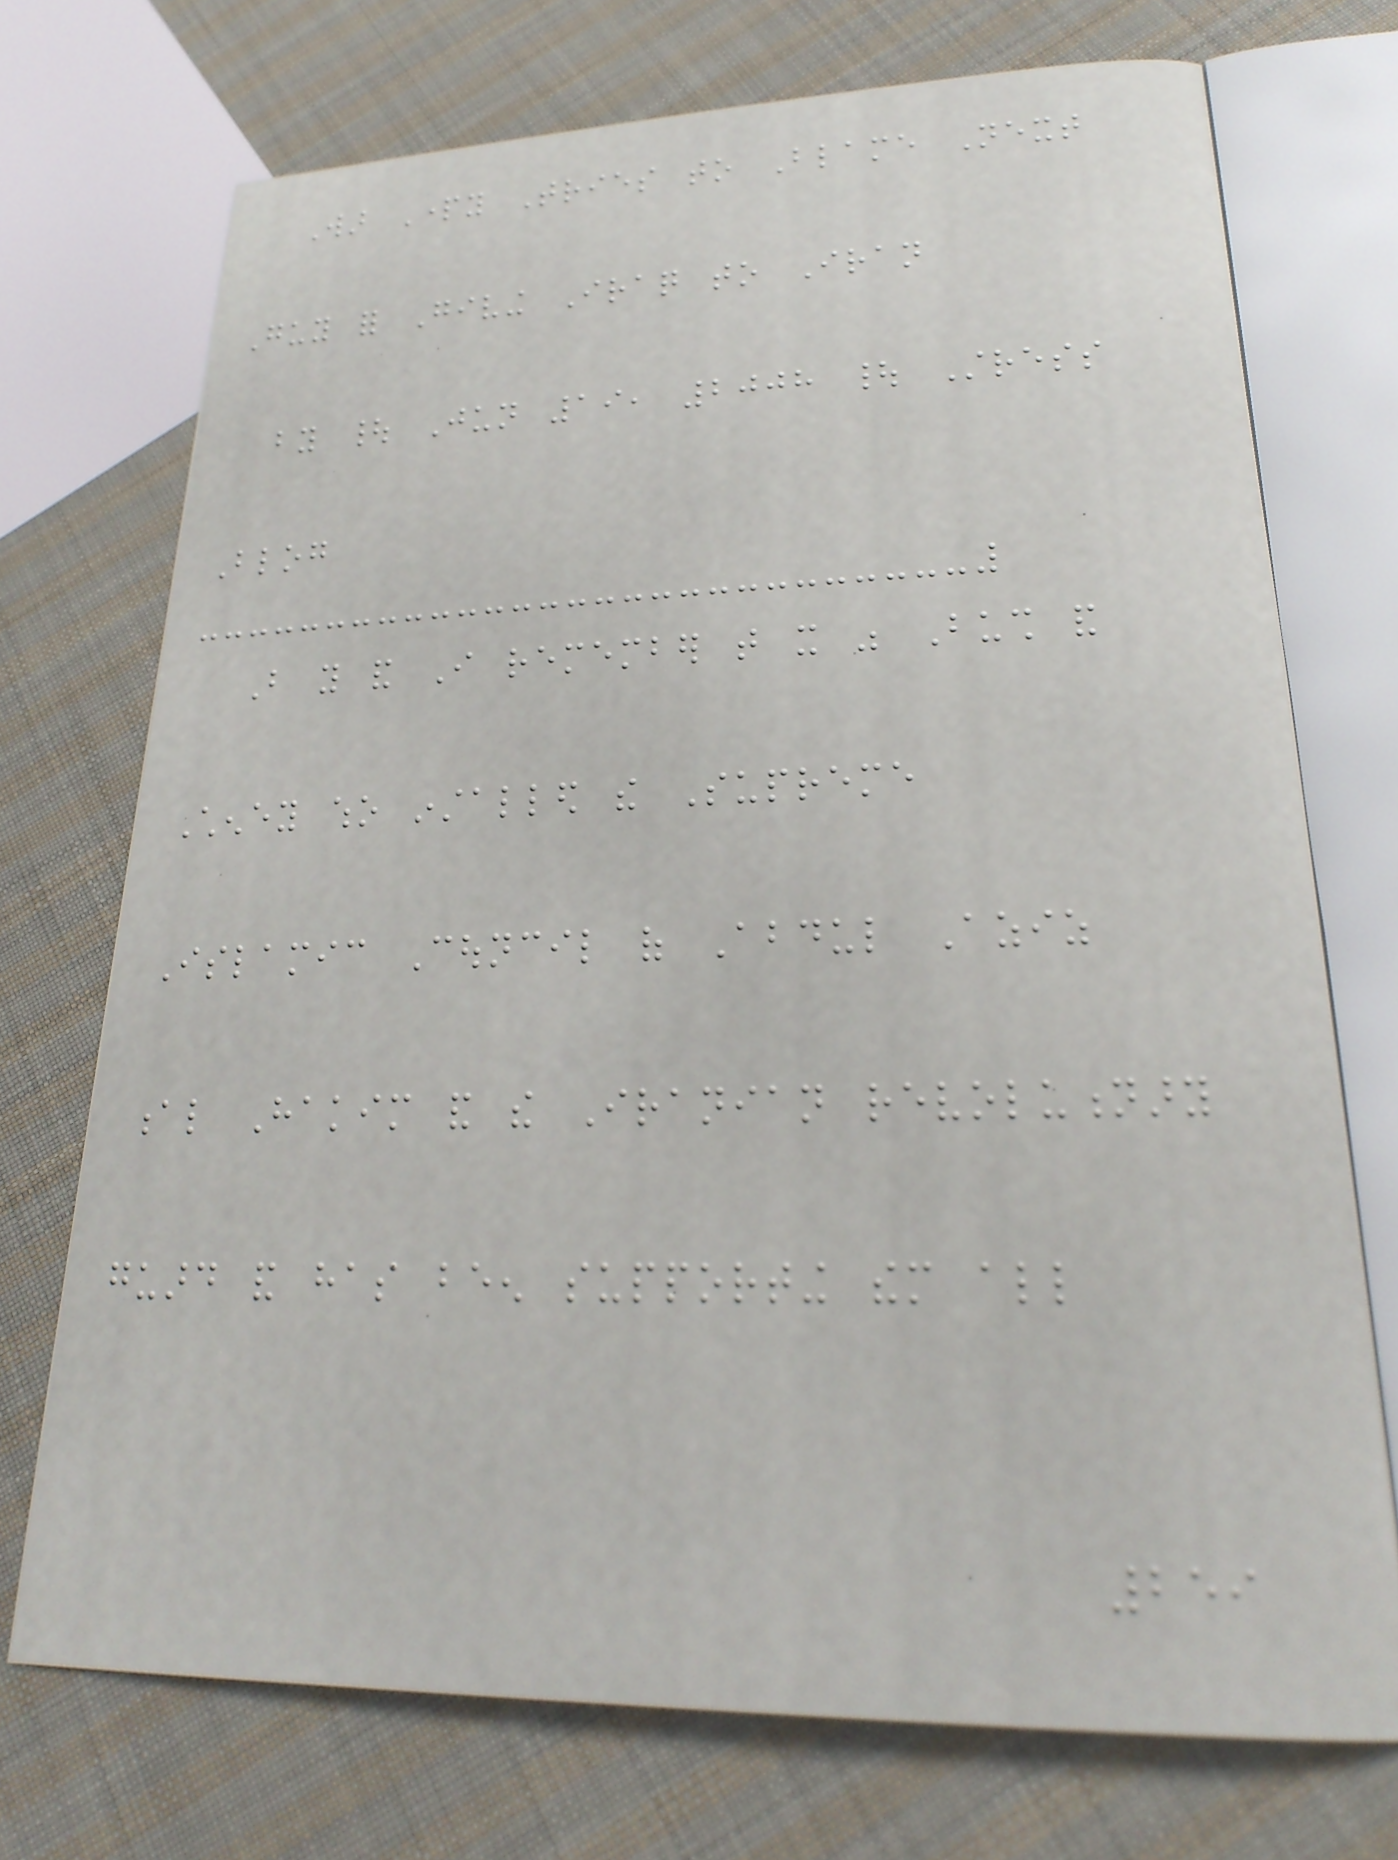War Party Tries to Blame Next
Guy for Giving Iraq to Iran
by | Jun 19, 2008 | Stress
Blog
But you and I remember that it was Bush and
Cheney who installed the Supreme
Islamic Council of Abdul Aziz
al Hakim and the Iranian revolutionary
guard and has been supporting them all
259
